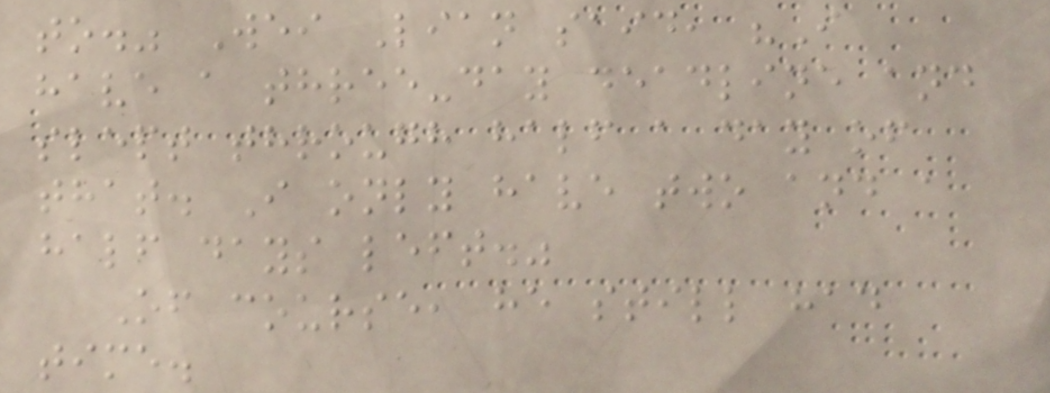to." Wei Lian said, "I
have a three-day deadline and
slept through half a day of
that. I only have two and a
half days left."
Of course, he still had
time.
